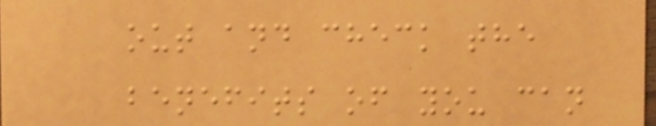out and check the
benefits of you can
